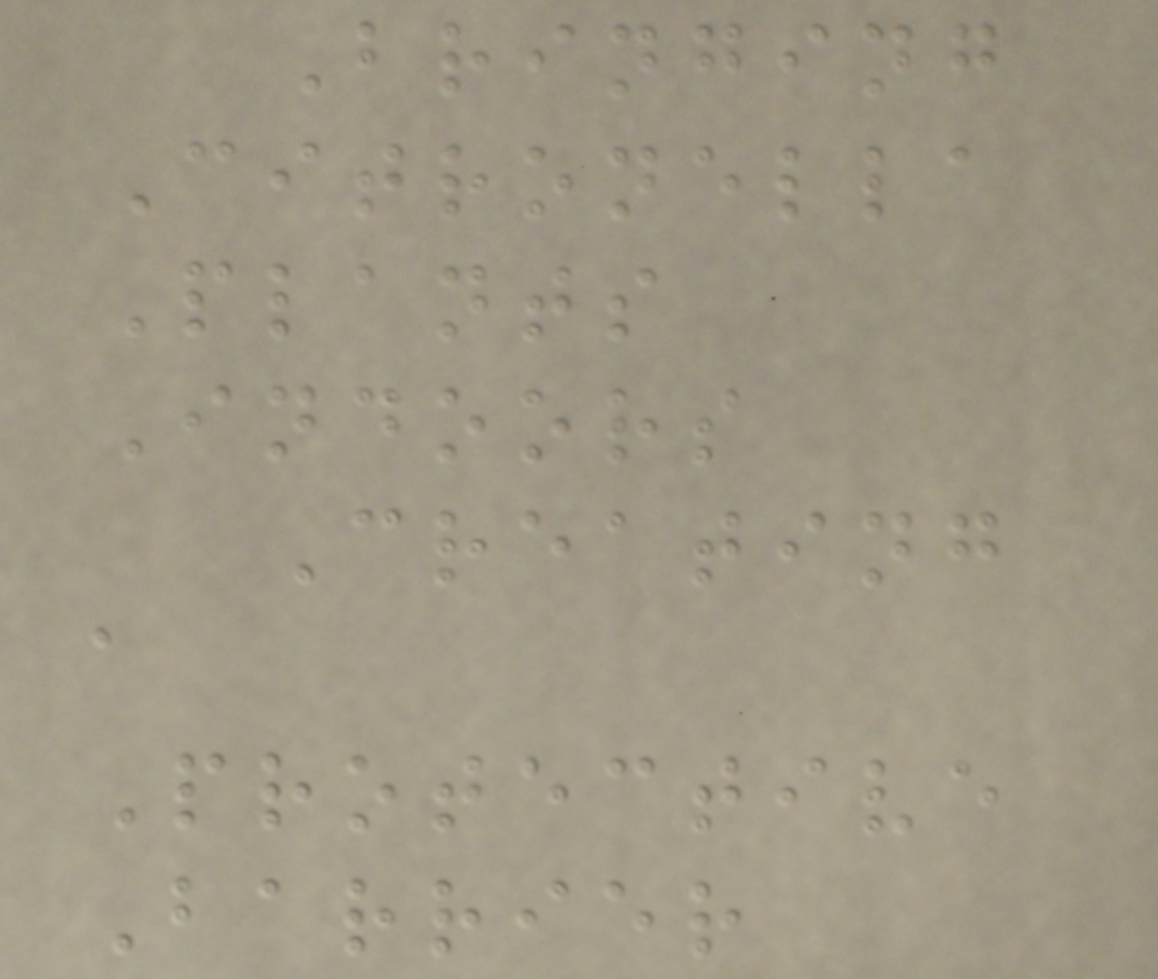Bringing
Citronella
Plants
Indoors
Creating
a
Protective
Barrier
